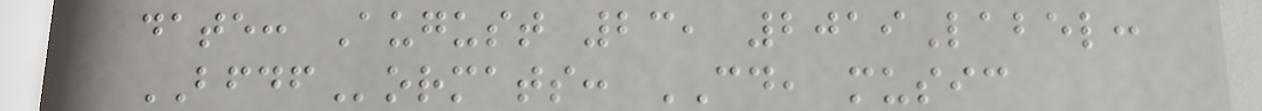date: August 23, 2019Label:
BFDFormats: CD, music
